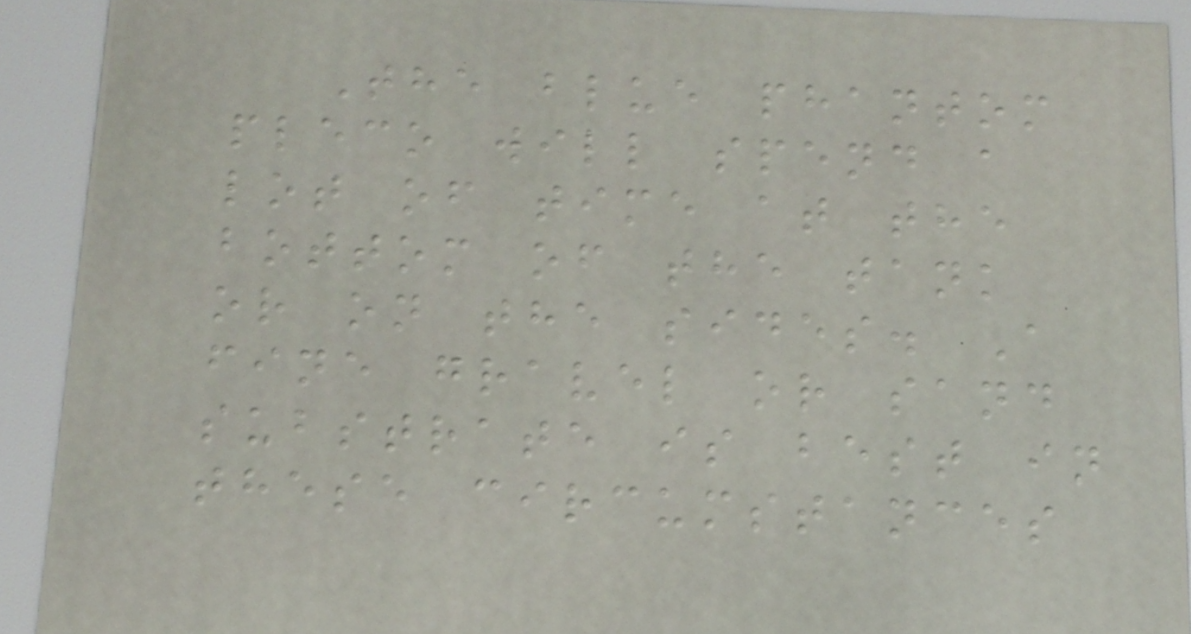The blue phantom
pleco will spend a
lot of time at the
bottom of the tank
or on the sides. A
fine gravel or sand
substrate is best in
these circumstances
